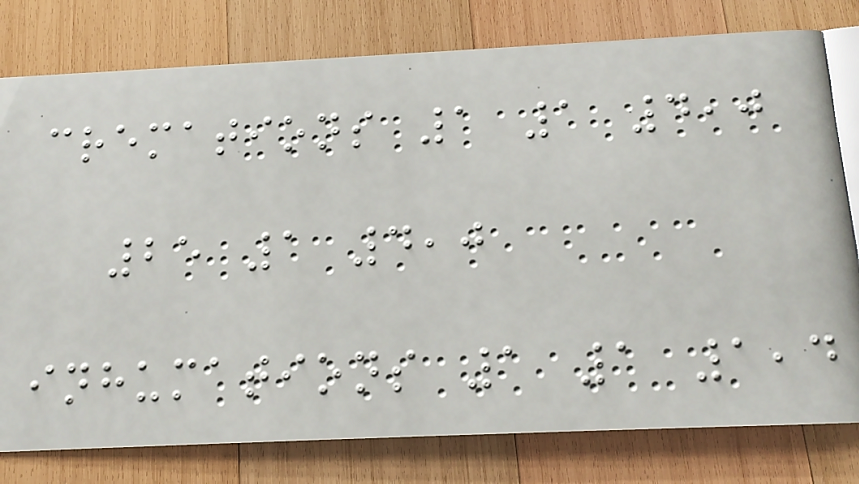cremations 1 1 4,0
25 1 4,0
inhumations 1 1 1,4
